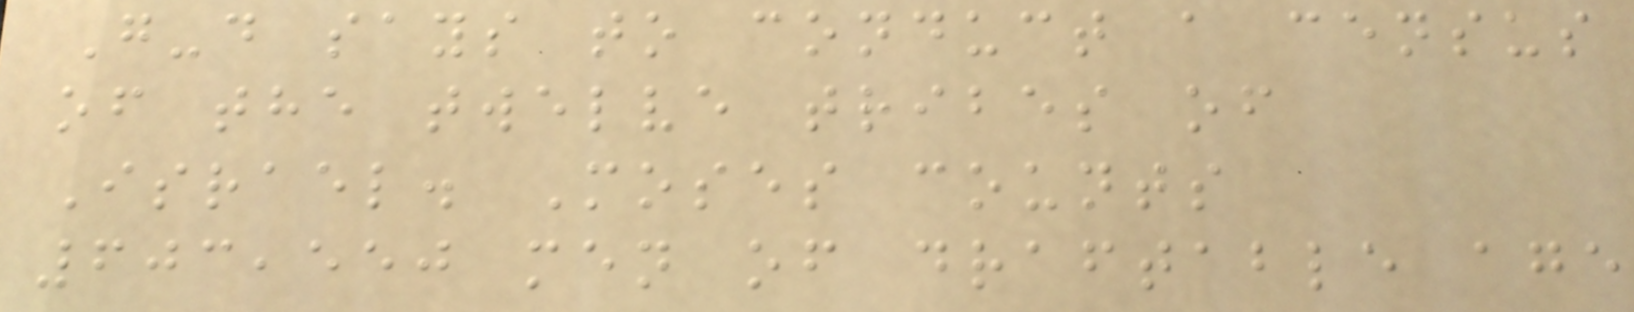G-d says to conduct a census
of the twelve tribes of
Israel. Moses counts
603,550 men of draftable age
